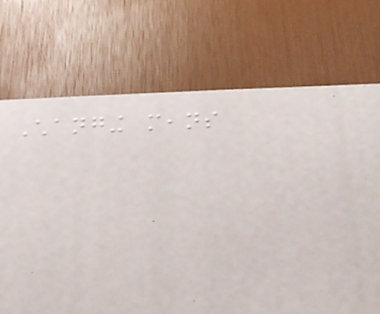Changing means
